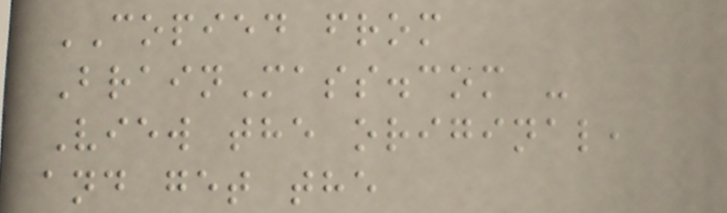COPIED from
BrainMass.com -
View the original,
and get the
